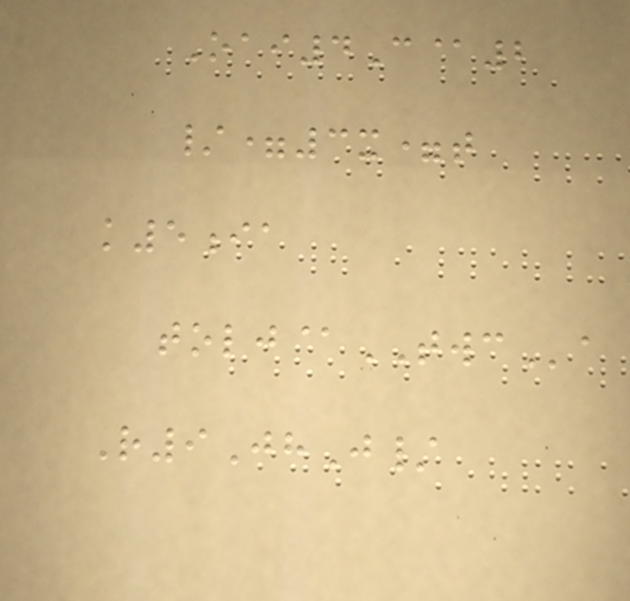Oai4C@2
/=3x=t
k5ia
tolj@TWCa
R9JhJ/
